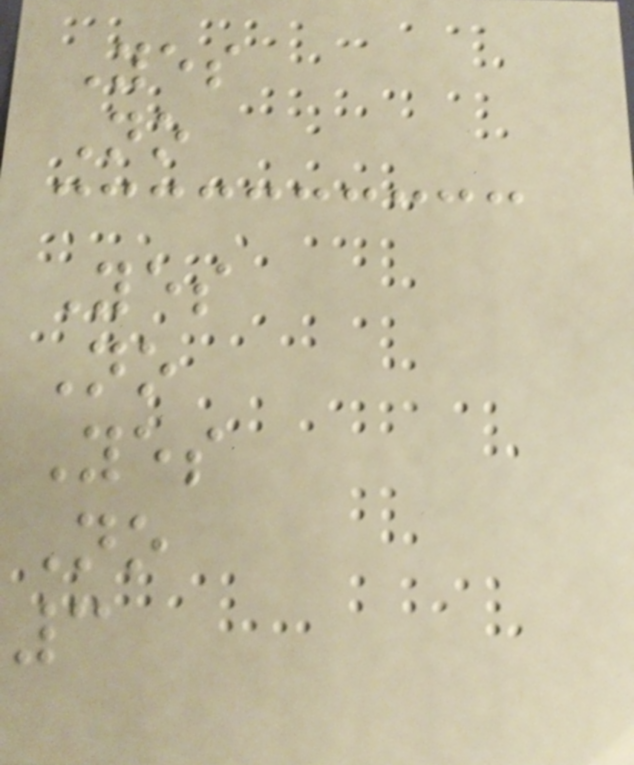Yes
No
Yes
No
Yes
No
3
